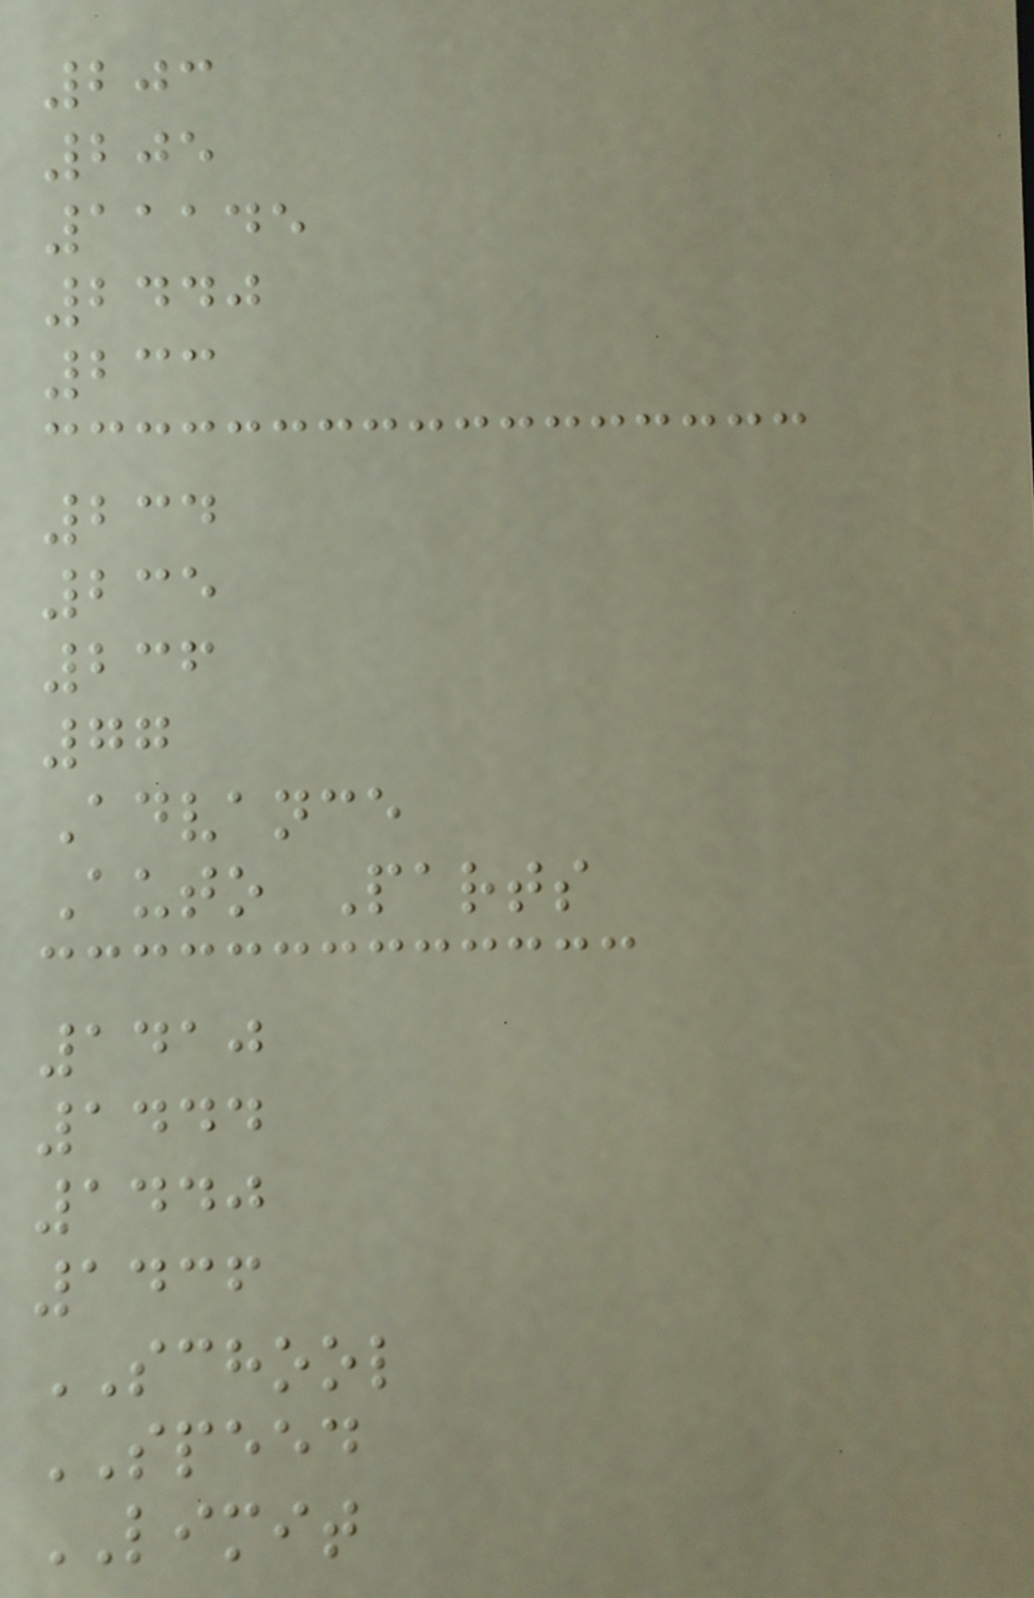203
205
11145
2440
233
234
235
236
77
Advance
Auto Parts
1410
1444
1440
1436
SCHOOL
SPEED
LIMIT
